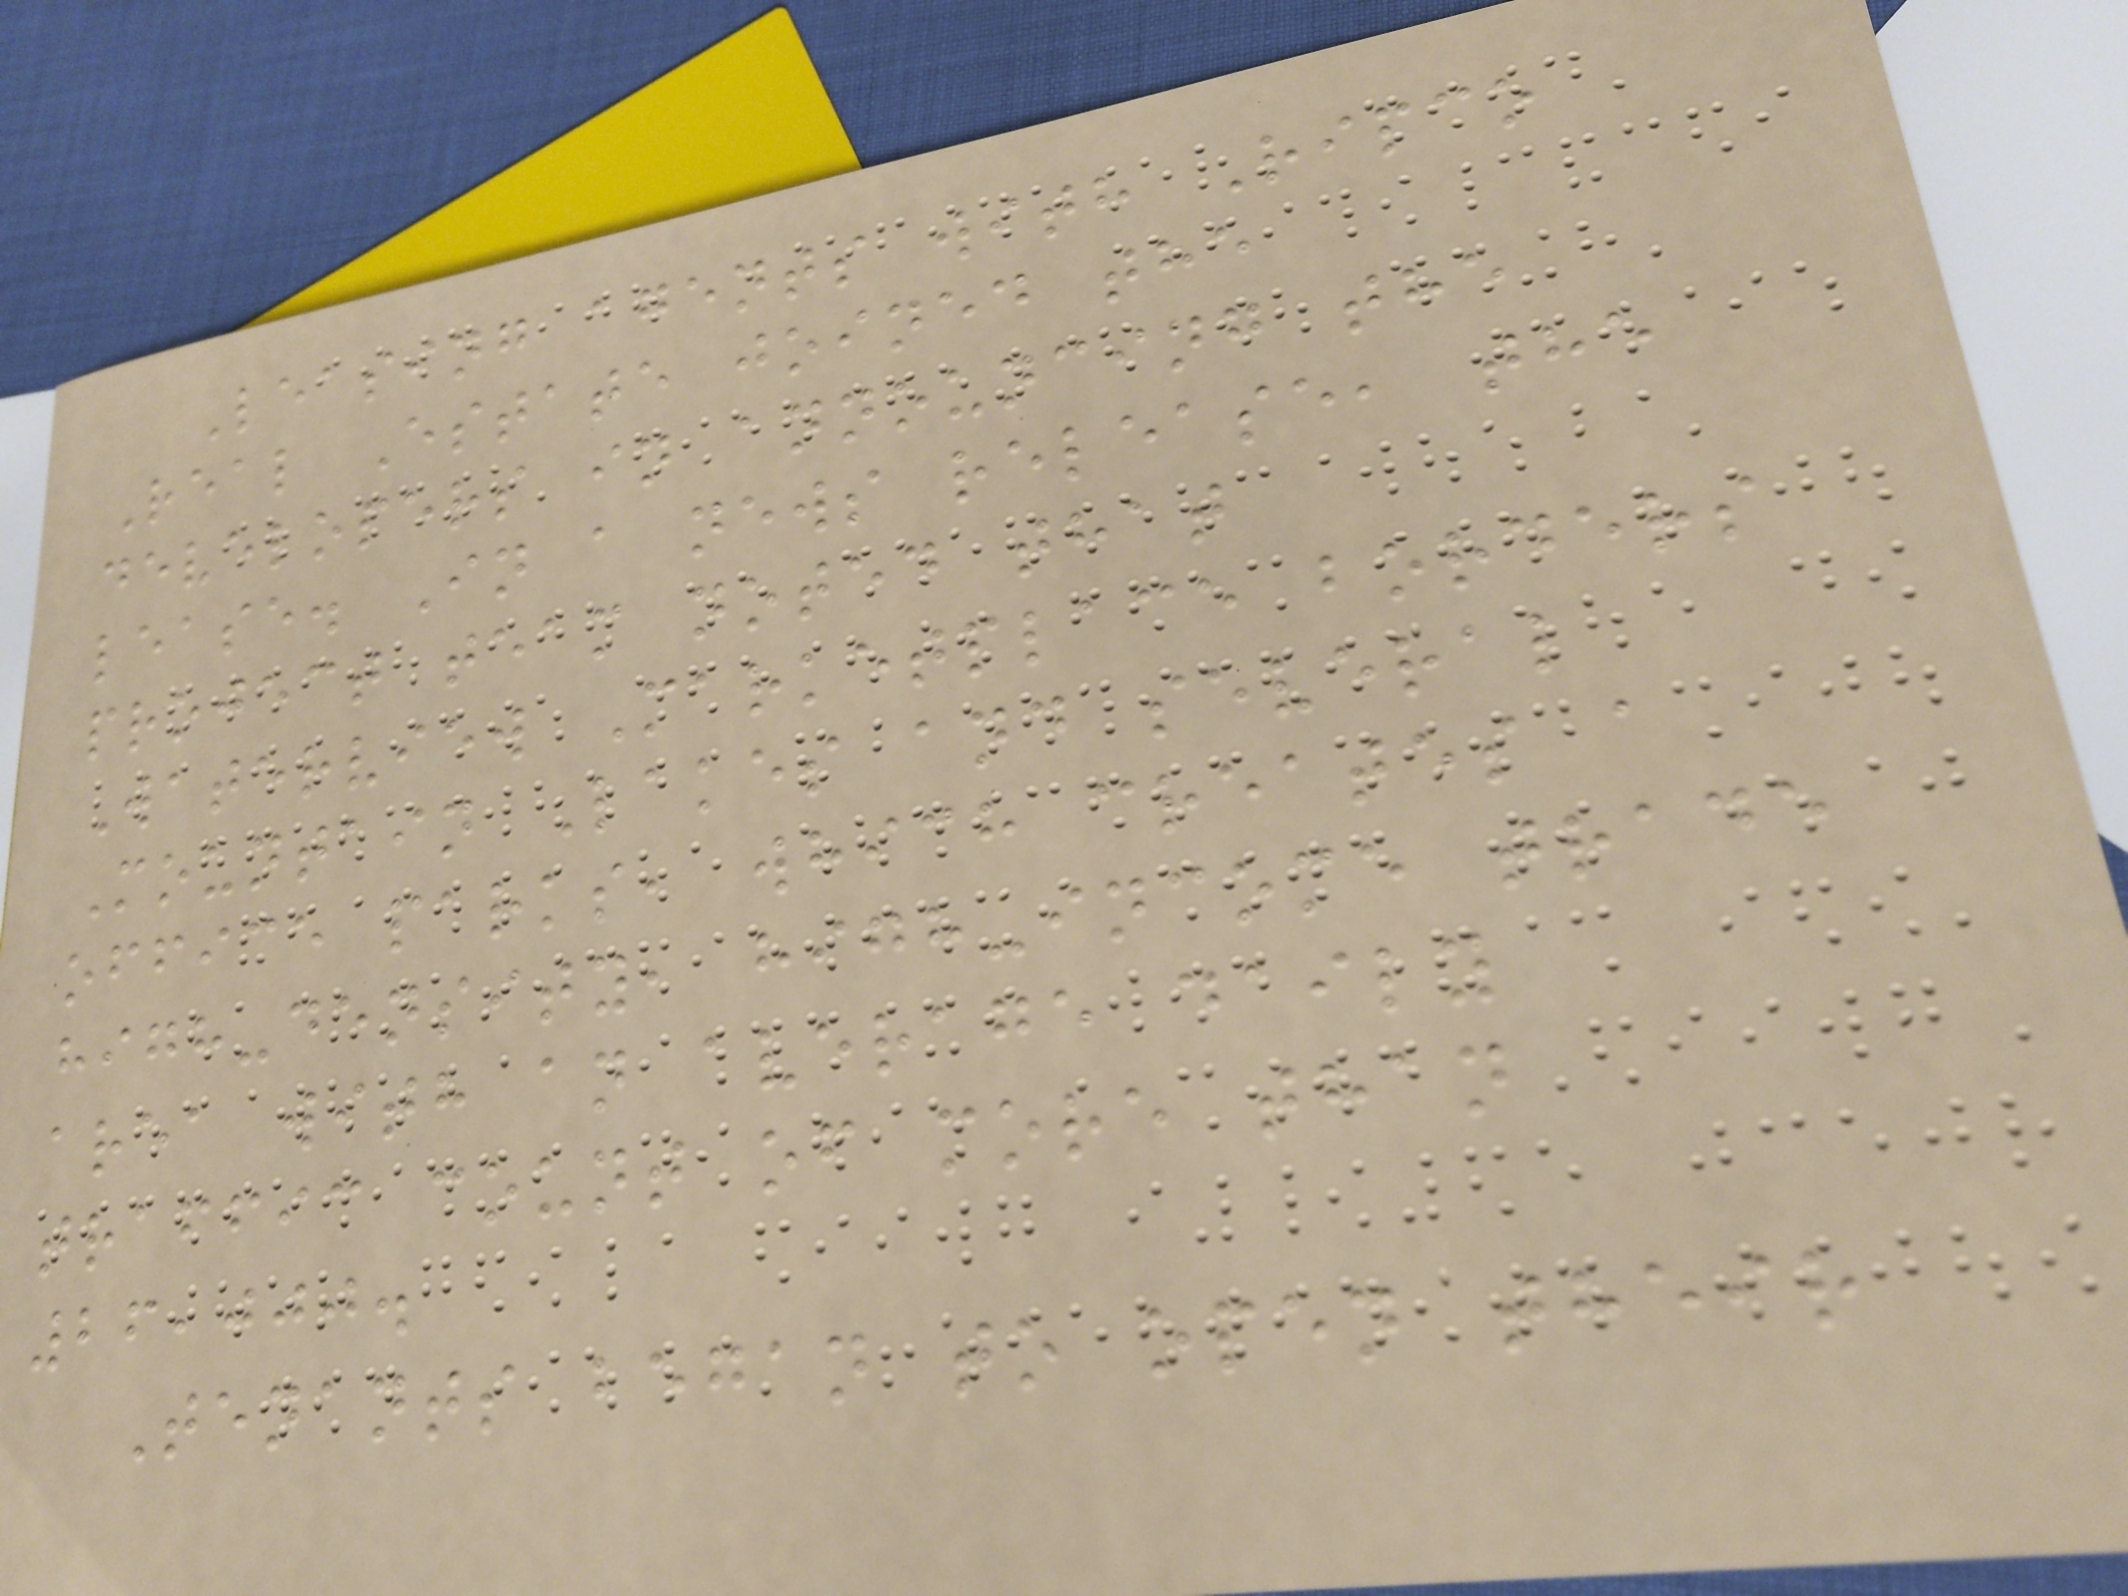Leasing agents with Ripco
Real Estate joined the
developers in announcing the
lease. In a news release, the
project team noted that
Waterview Marketplace borders
Mountain Lakes and several
office parks, which creates a
high-density, high-income trade
area with an average daily
traffic count of more than
26,000.
Tenants began to open their
